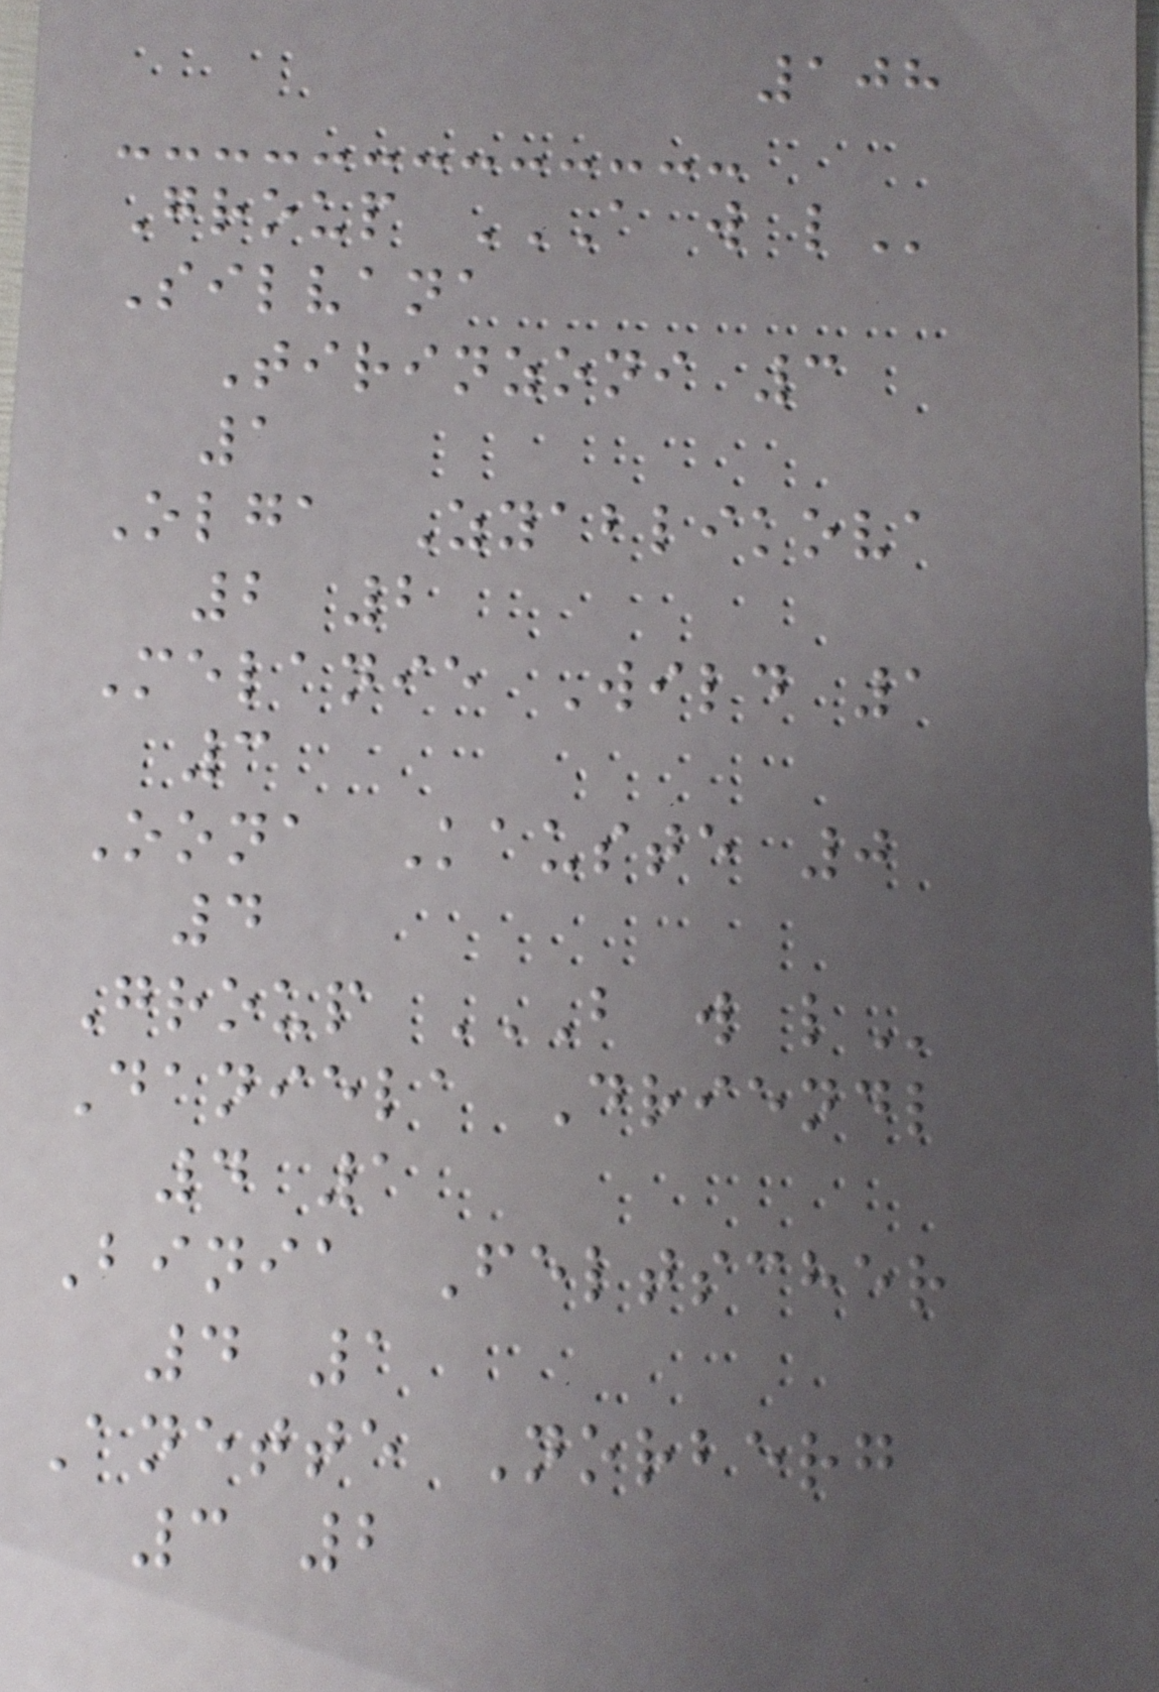108
Group A W L
Silvana
Tirinzoni 3
1
Olga Zyablikova
2 2
Melanie Wild 1
3
Oona Kauste 0
4
Group B W L
Daniela Driendl
4 1
Binia Feltscher
4 1
Anette Norberg
3 2
